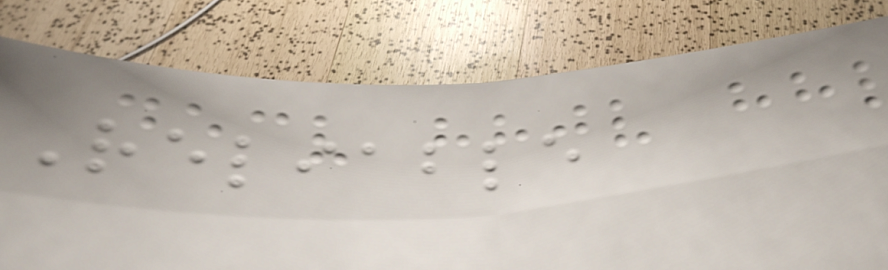Reliable
